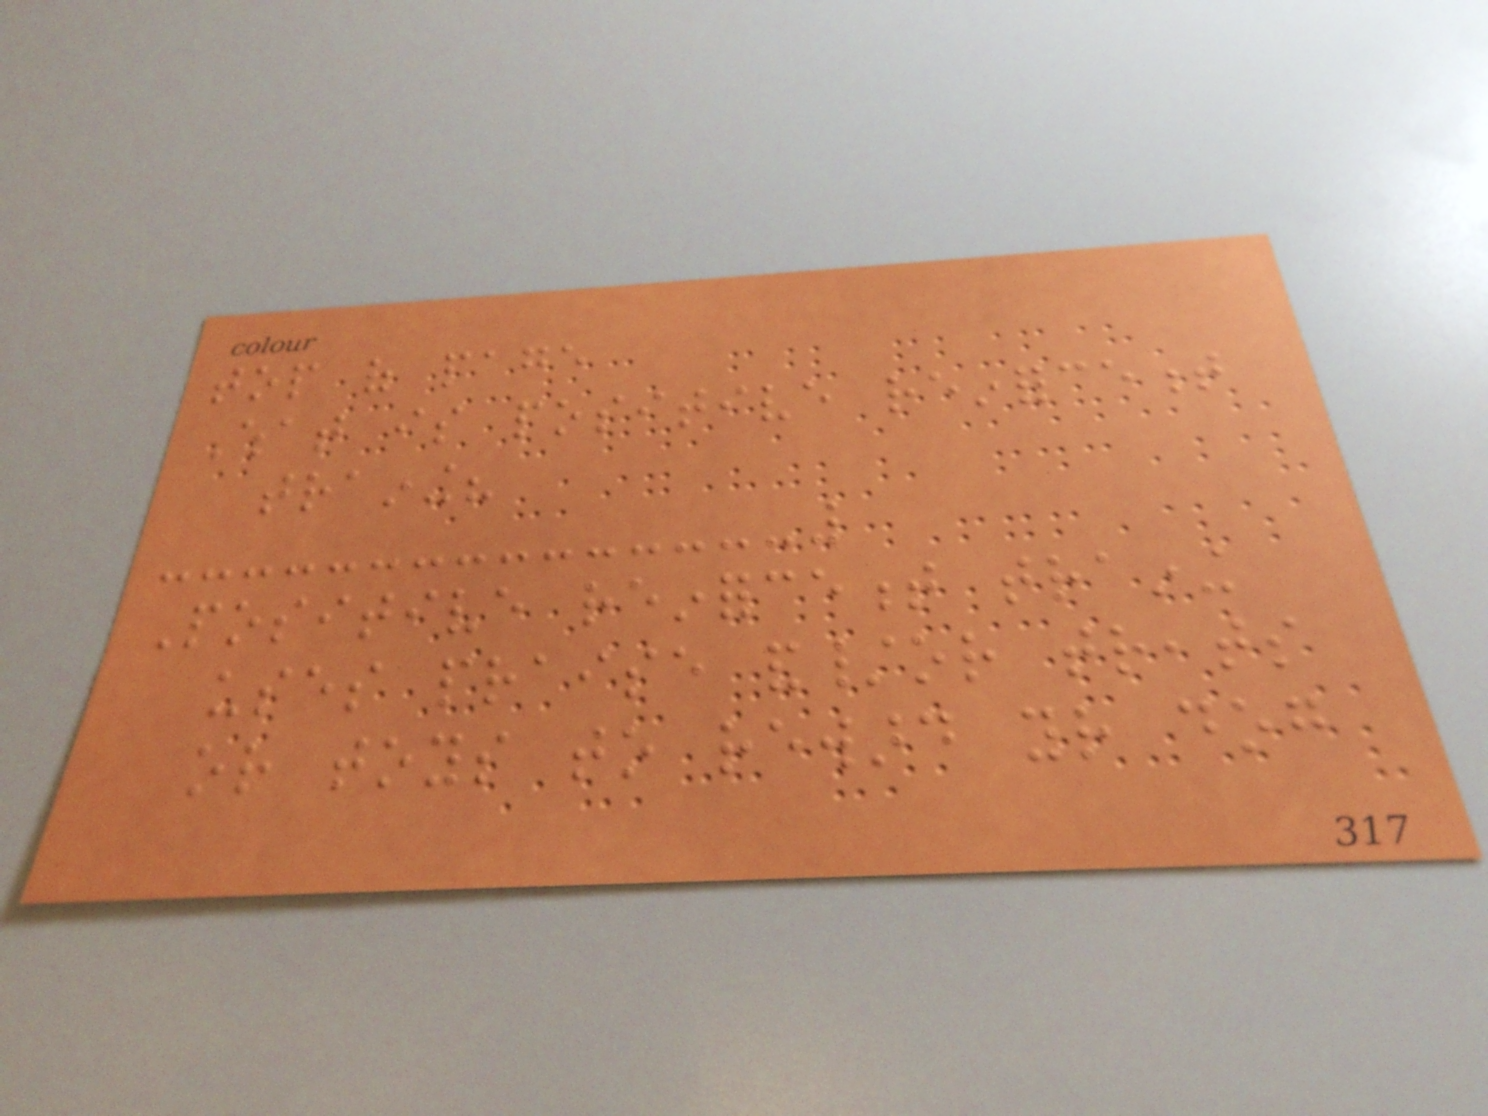top of page
What is positive reinforcement
training?
Positive reinforcement training
uses praise and/or treats
or toys to reward your dog
